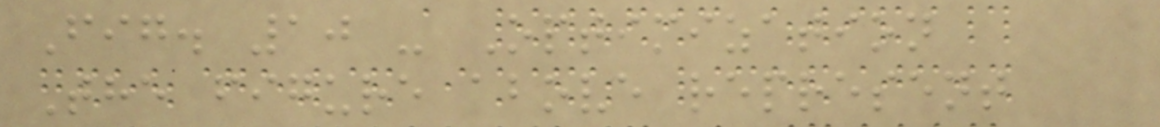Fig. 10 - Optimization
The figure above represent
